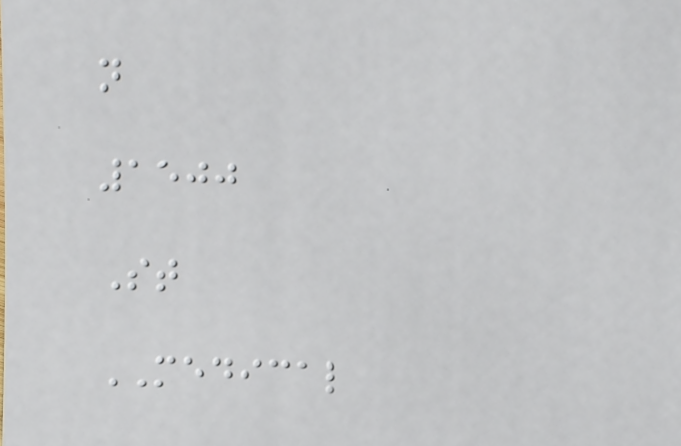n
1500
St
MEDICAL
